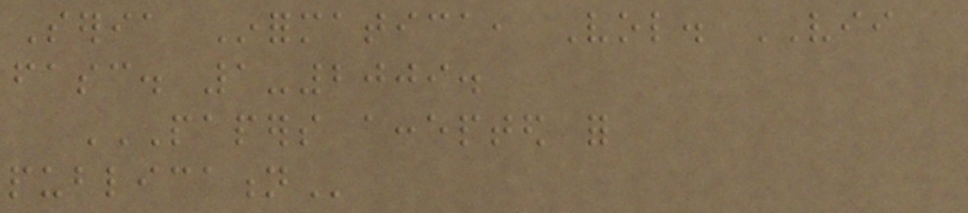Seria Informatica, Vol. VII
fasc. 1-2009.
PAPERS ACCEPTED FOR
PUBLICATION
